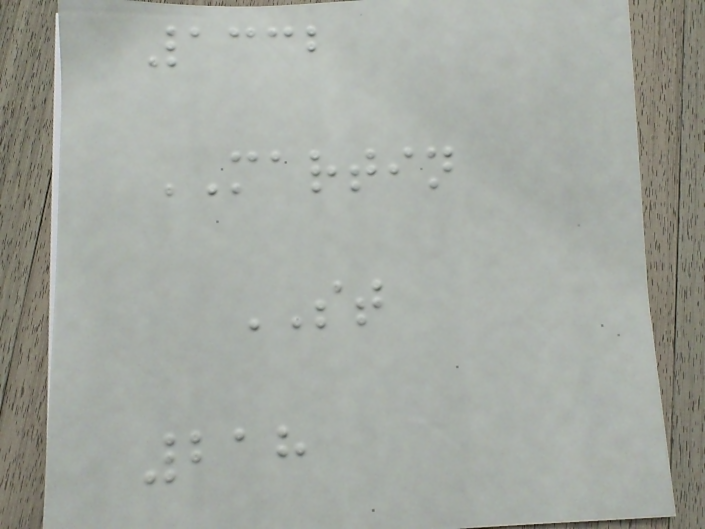1332
MARTIN
ST
218
